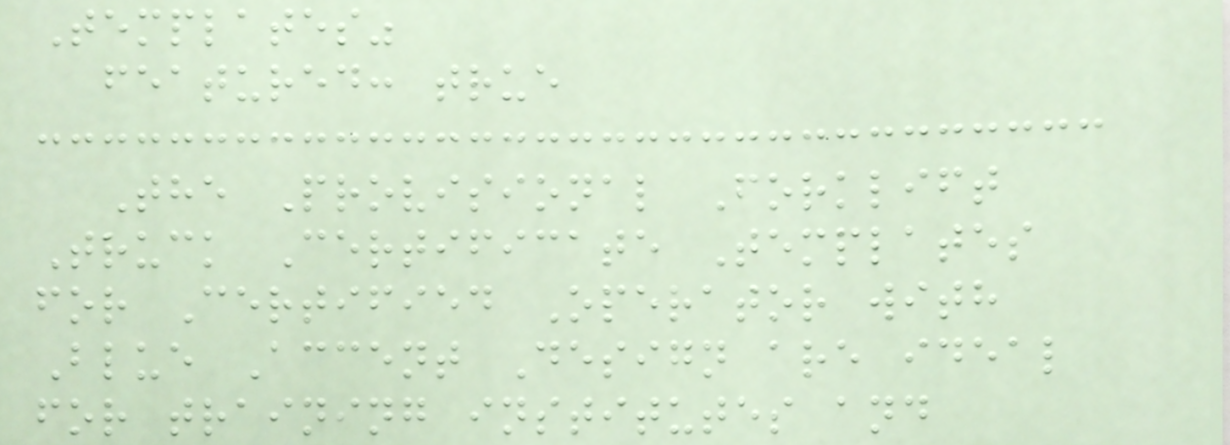Templates"
featured: true
The Provisional Forklift
Truck Certificate Templates
for Certified Operator with
Blue Accent Design are ideal
for training institutes and
